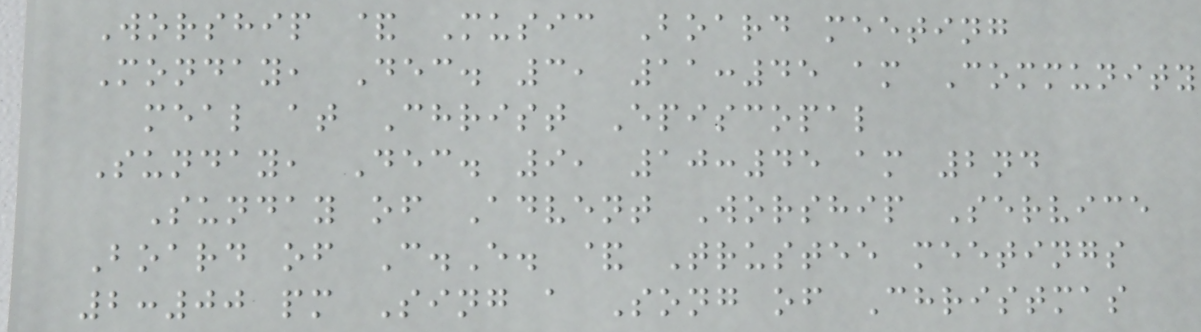Worship & Music Board meeting
Monday, Dec. 3, 11:45 am Community
meal at Christ Episcopal
Sunday, Dec. 9, 10:45 am 2nd
Sunday of Advent Worship Service
Board of C.E. & Trustee meetings
2:00 pm Sing a Song of Christmas
